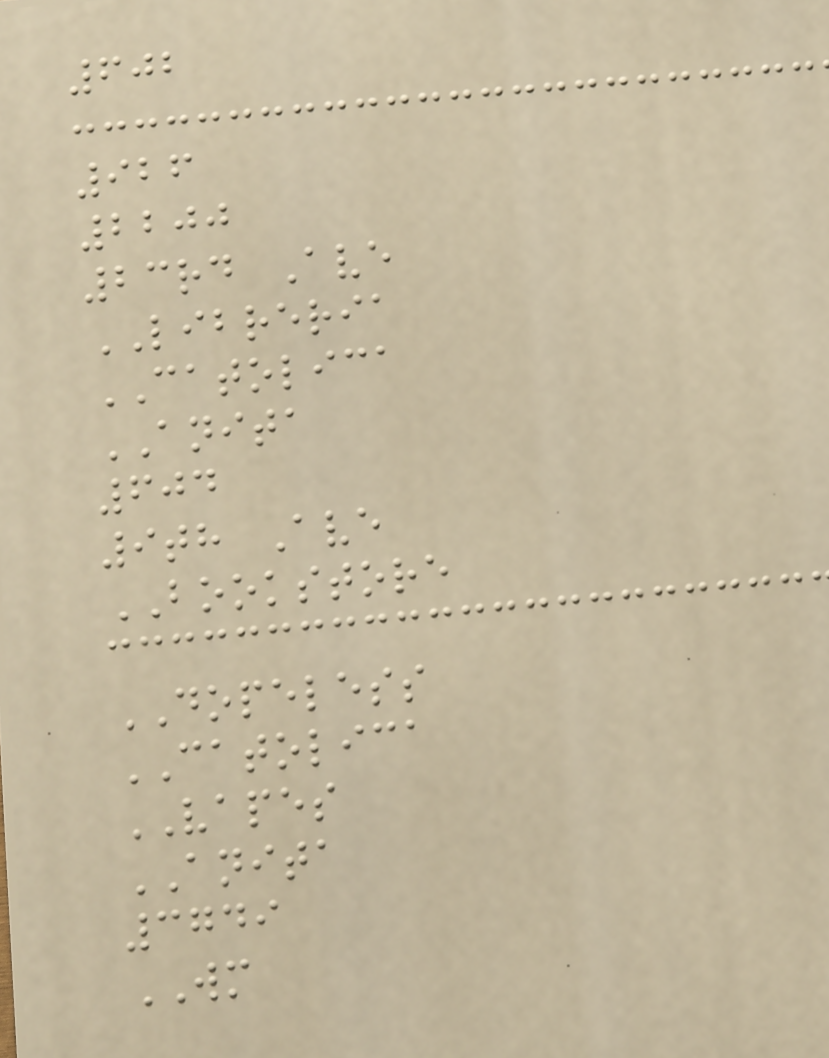602
926
2200
23rd Ave
LIBRERIA
CATOLICA
ANITA
604
9th Ave
BOOKSTORE
DOPELESS
CATOLICA
VAPES
ANITA
3749
WM
